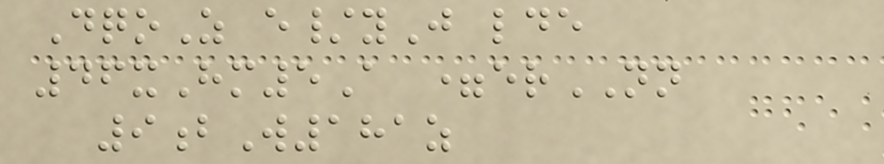DqoZ e/yJ lde
46xHm5A =erNN
9bW181z
